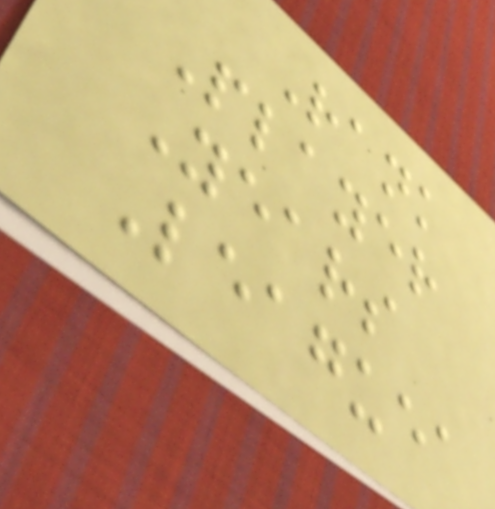Rank
Player
Years
Leaguea
